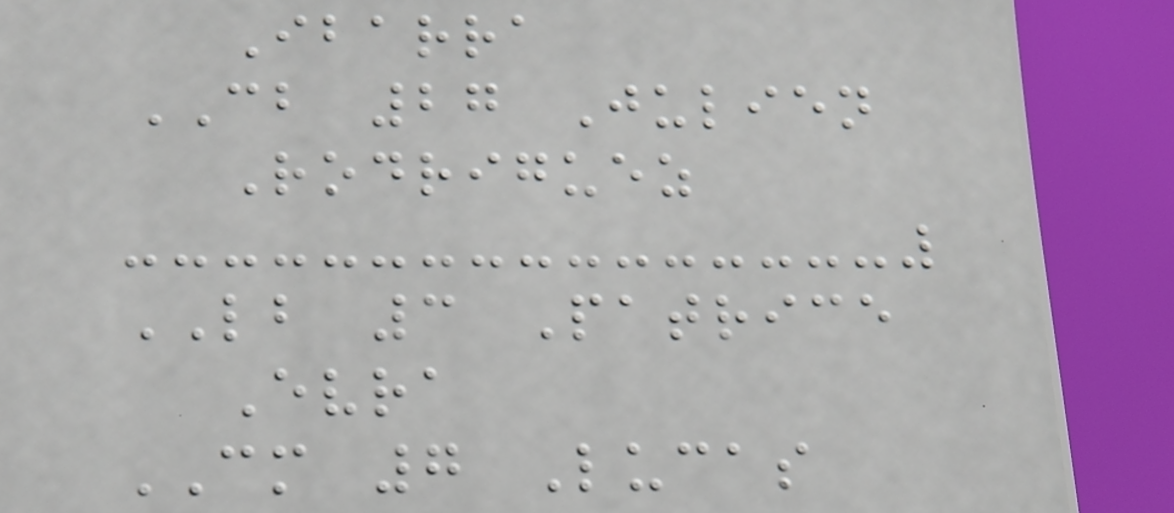Ibarra
CB 27 Julien
Rodriguez
LB 3 Patrice
Evra
CM 7 Lucas
